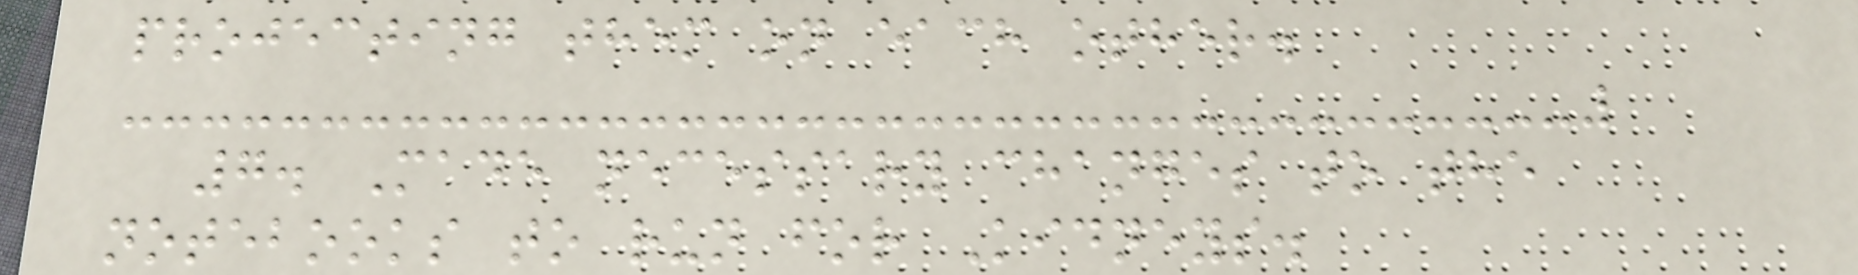projecting them on each other.
7. Made necessary changes to the
notebooks to run for Kidneys.
